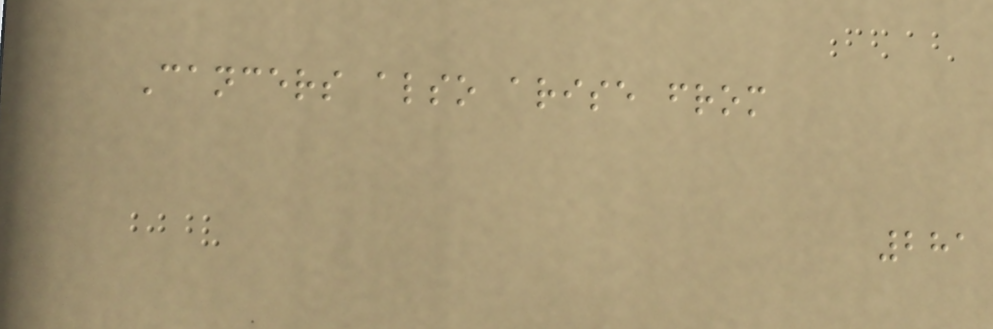Cancers also arise from
281
